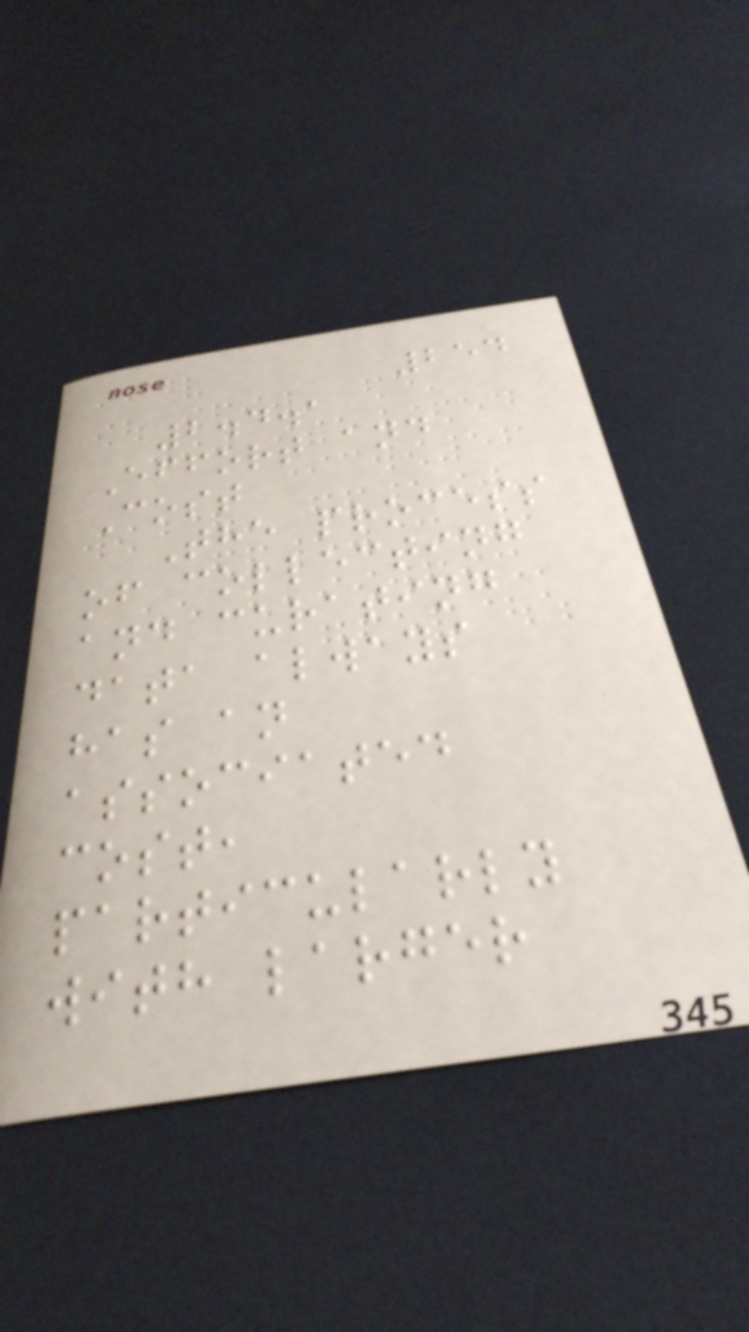254
2.4.1
Effort and
Cost
The process
of collecting
and curating
data always
has an
associated
cost,
particularly
with larger
